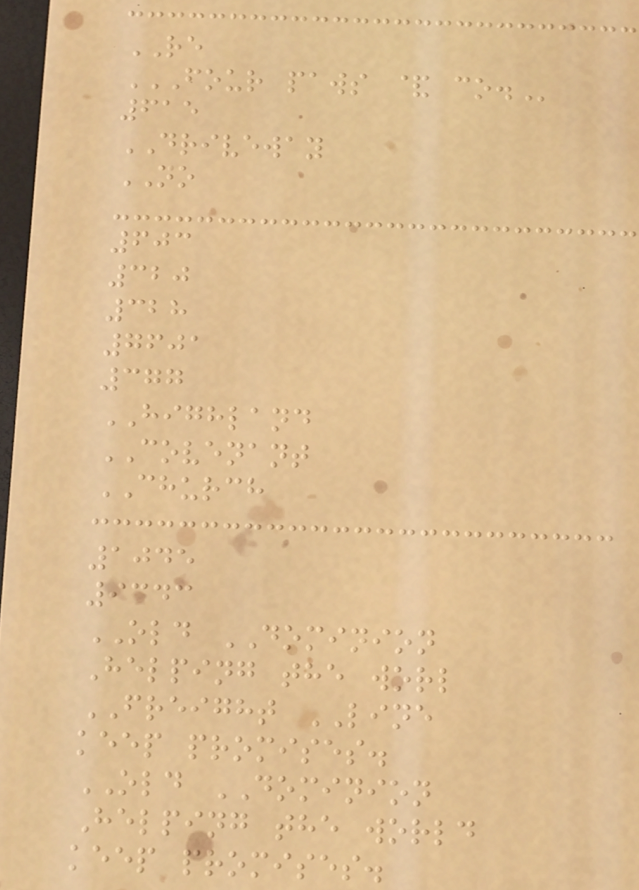RE
FOUR PAWS & CO.
615
DRIVEWAY
NO
603
320
328
7601
377
HIGHLAND
COVENANT
CHURCH
1045
9343
OLD DOMINION
Helping the worl
FREIGHT LINE
keep promises.
OLD DOMINION
Helping the world
keep promises.
